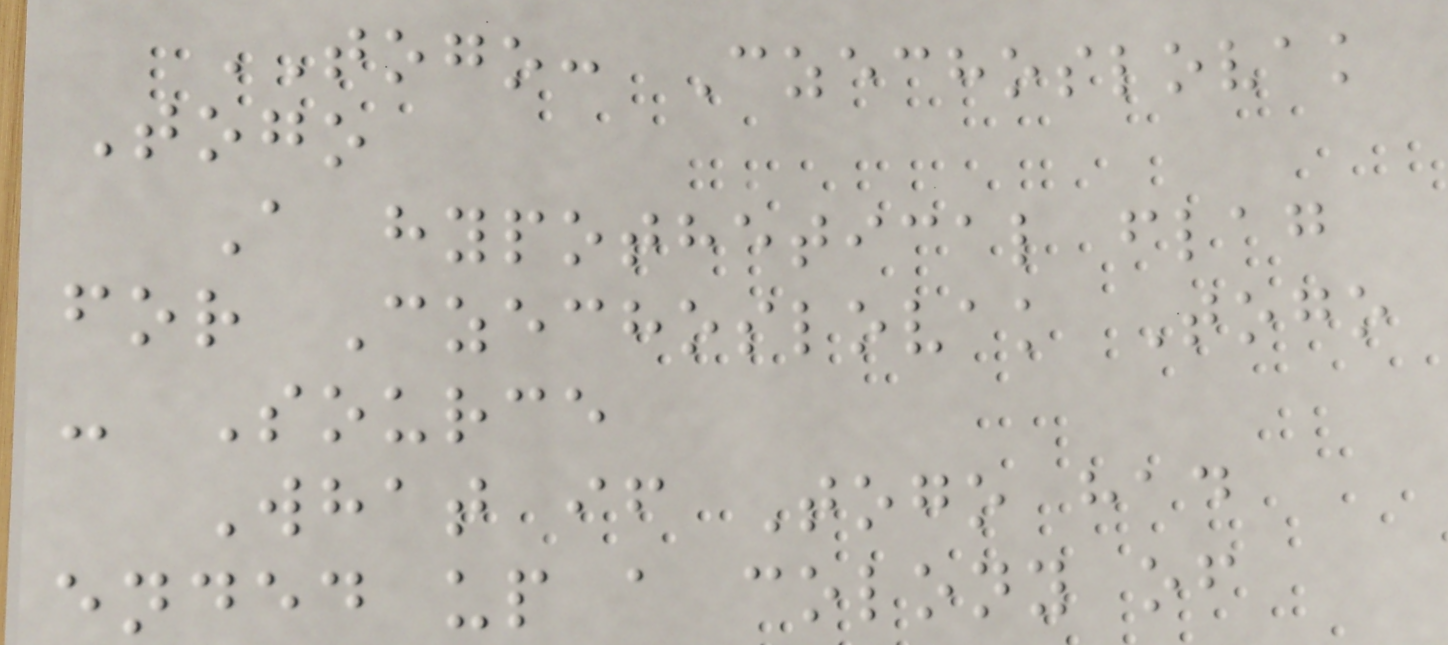TOGO: Czechoslovak
Togo
A hypothetical flag
for Czechoslovak Togo
- Source
What if Togo had
ended up a colony of
